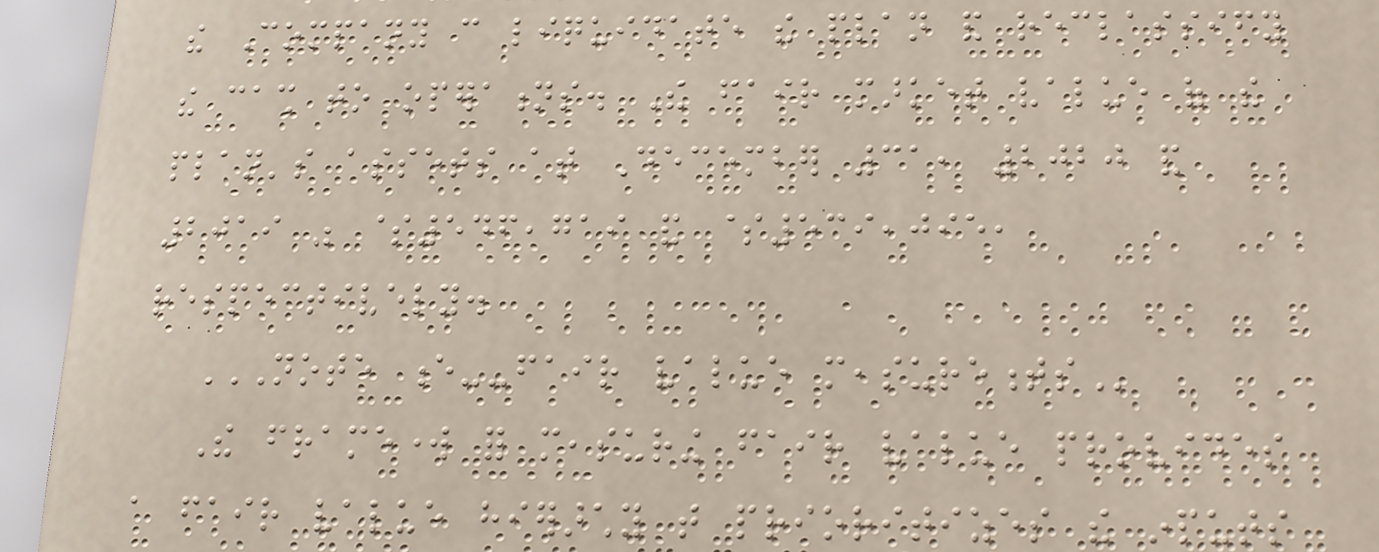the Company can liquidate the plan and reclassify
the cash to operations. The fair market value of the
plan's assets at December 31, 2020 and
2019 was $546,719 and $539,095,
respectively.
NOTE E--FAIR VALUE MEASUREMENTS
The framework for measuring fair value provides
a fair value hierarchy that prioritizes the inputs
